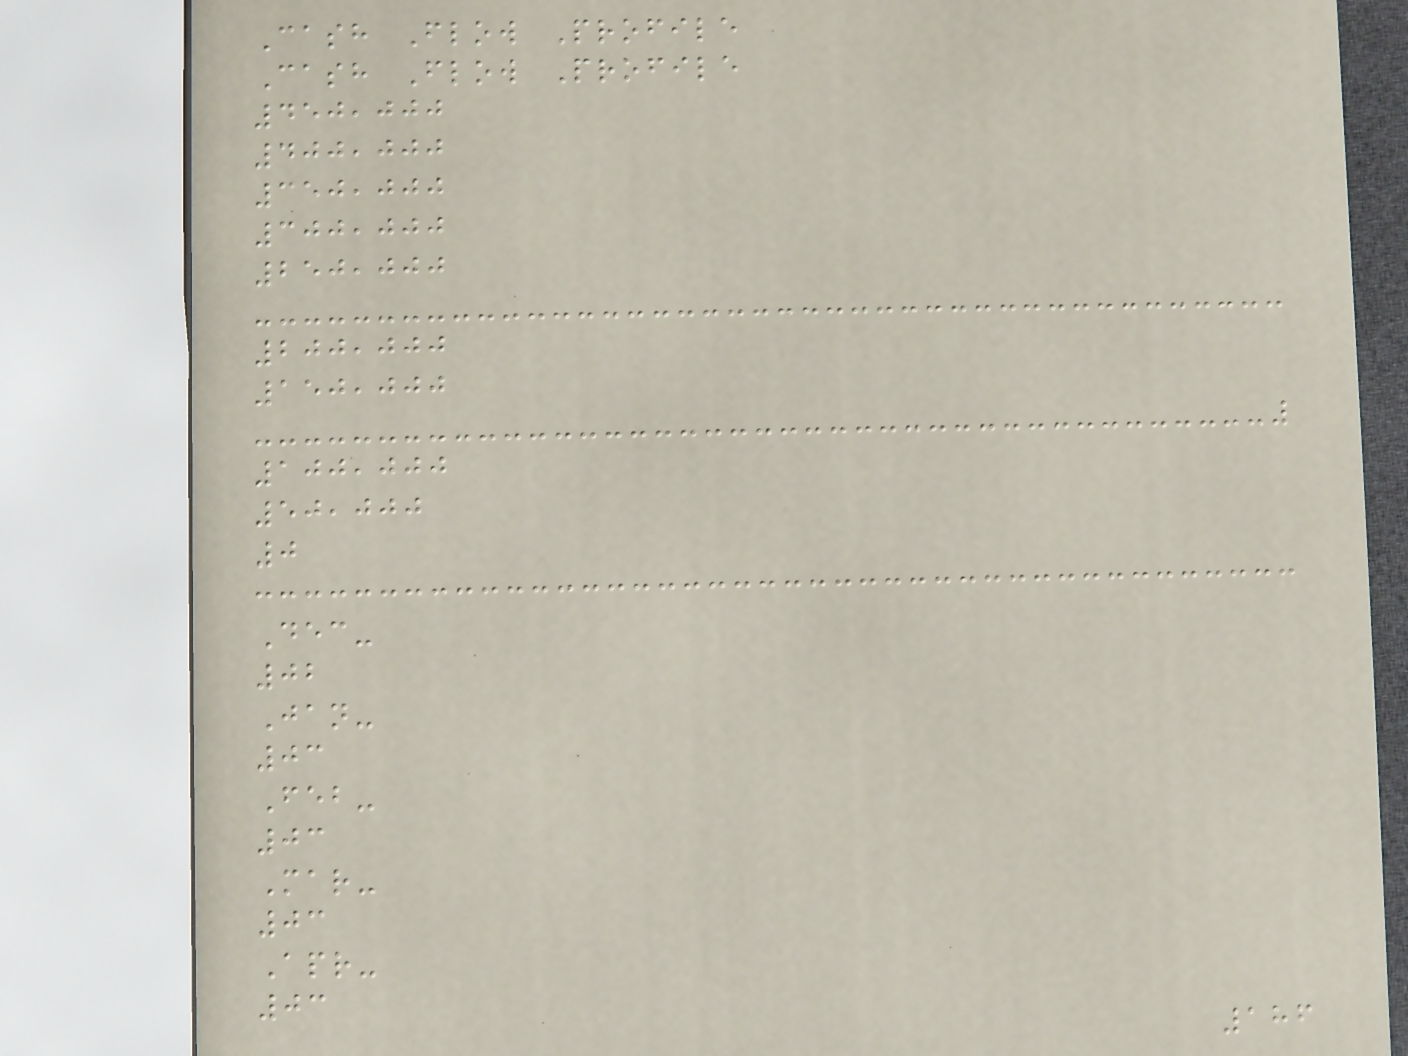Cash Flow Profile
Cash Flow Profile
450,000
400,000
350,000
300,000
250,000
200,000
150,000
100,000
50,000
0
Dec-
02
Jan-
03
Feb-
03
Mar-
03
Apr-
03
186
